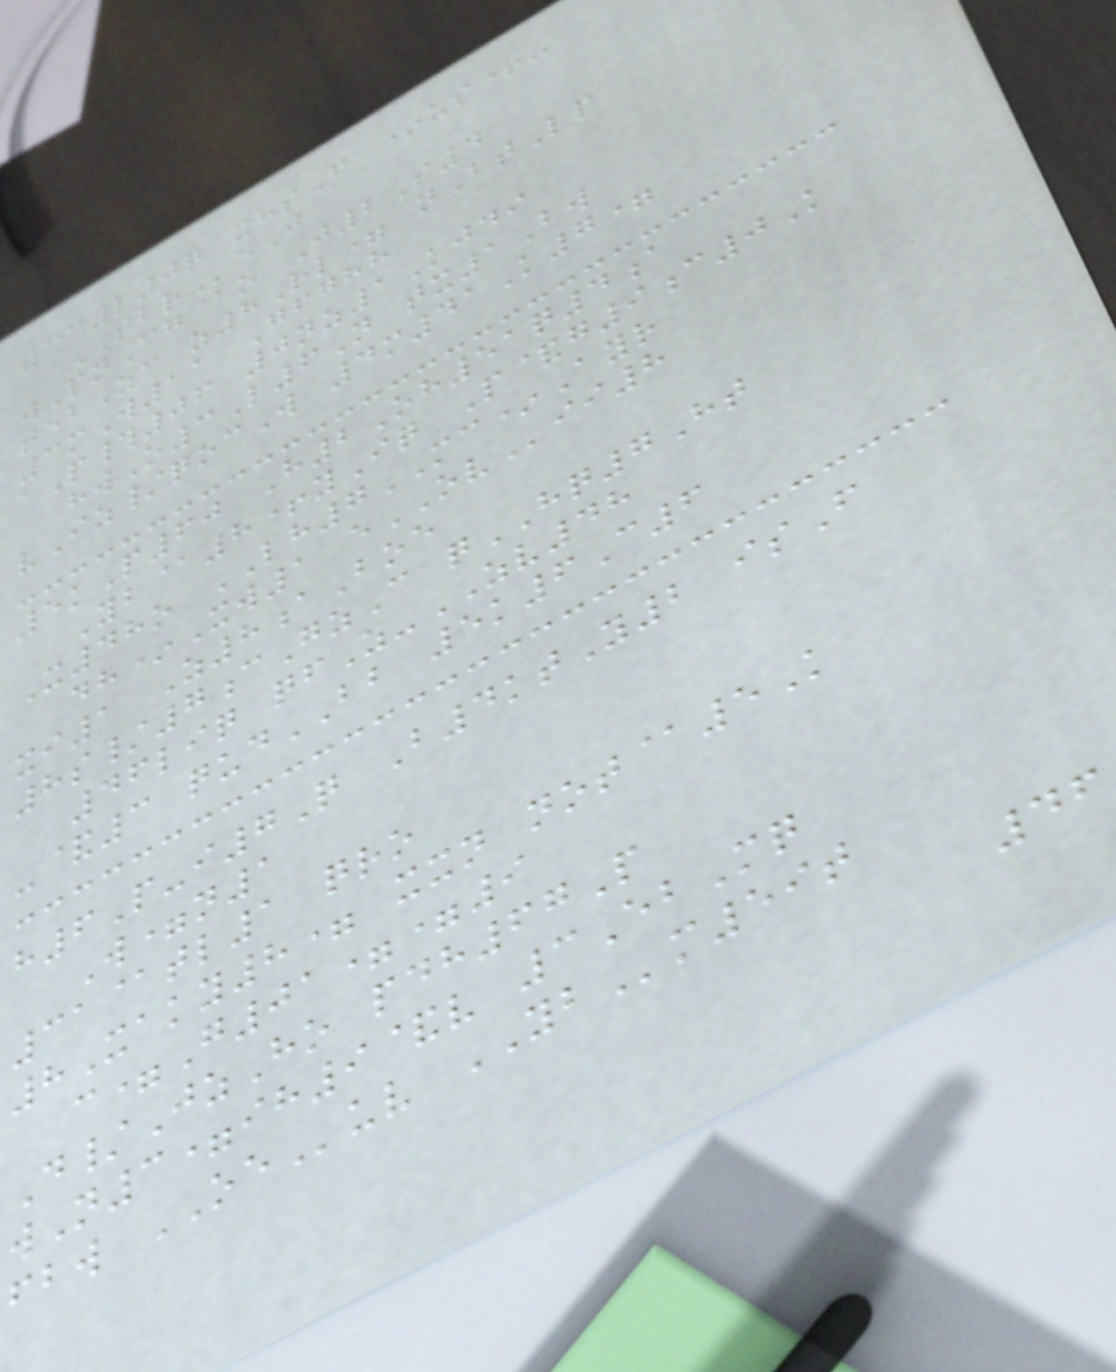34yl0q xhsF *us+-
TBReJ
wPnCg@o J2S4
tebZc z8Rl= nBtLp
3mW11 Gfghh
aP#06 0nz1Kjdi
hwO3L6N tx1Bw
vIz/qocW 4m41K7=
5kP60 H2Oh51q4a
Yb@8+yIq P&g9c0K
X48o LH7MC*Ayr
dh*Xw1 eOVii8
xi1 Z8aBoe
8s/7cGzC qHQ7Ht
46liq qfZ-ZV48
-&3 qudBB 5k6C6
h6P-i7Q B4ktY2 isF
W=n1
31@tl1 qro
8Xaky8= xxn not@5K
c=G01==9
D/JzHo pdh67P
wN3=ih9&v 3EbMq
fbw OEuv YBm59t
46
